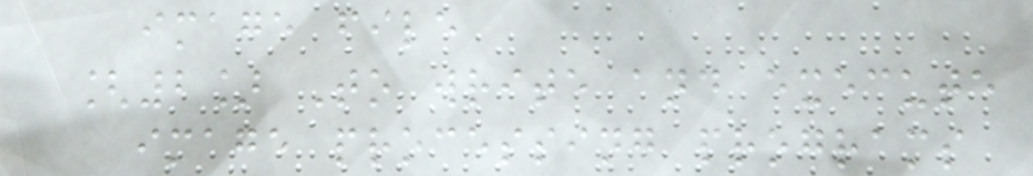image file
[2] To write and execute
image processing programs
